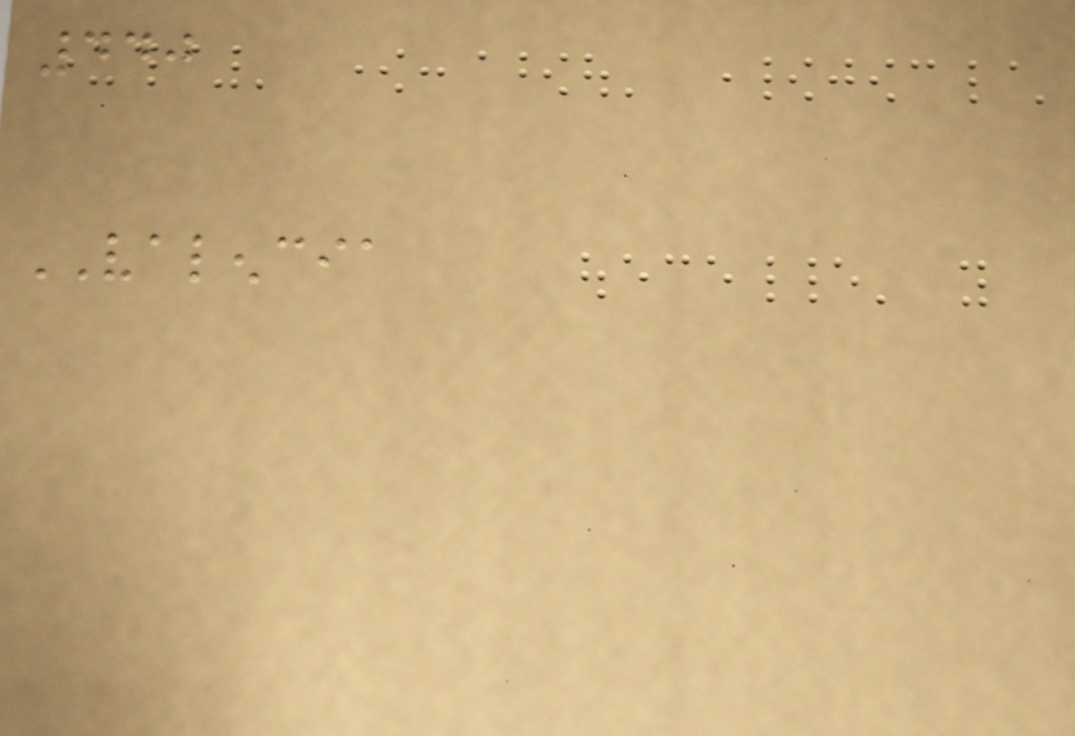440
VALENCIA
